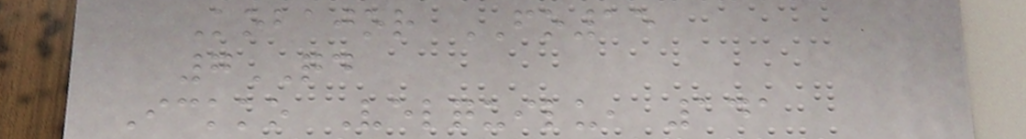Kobajor FO15
7QD
Ickko Velquilu, 141
